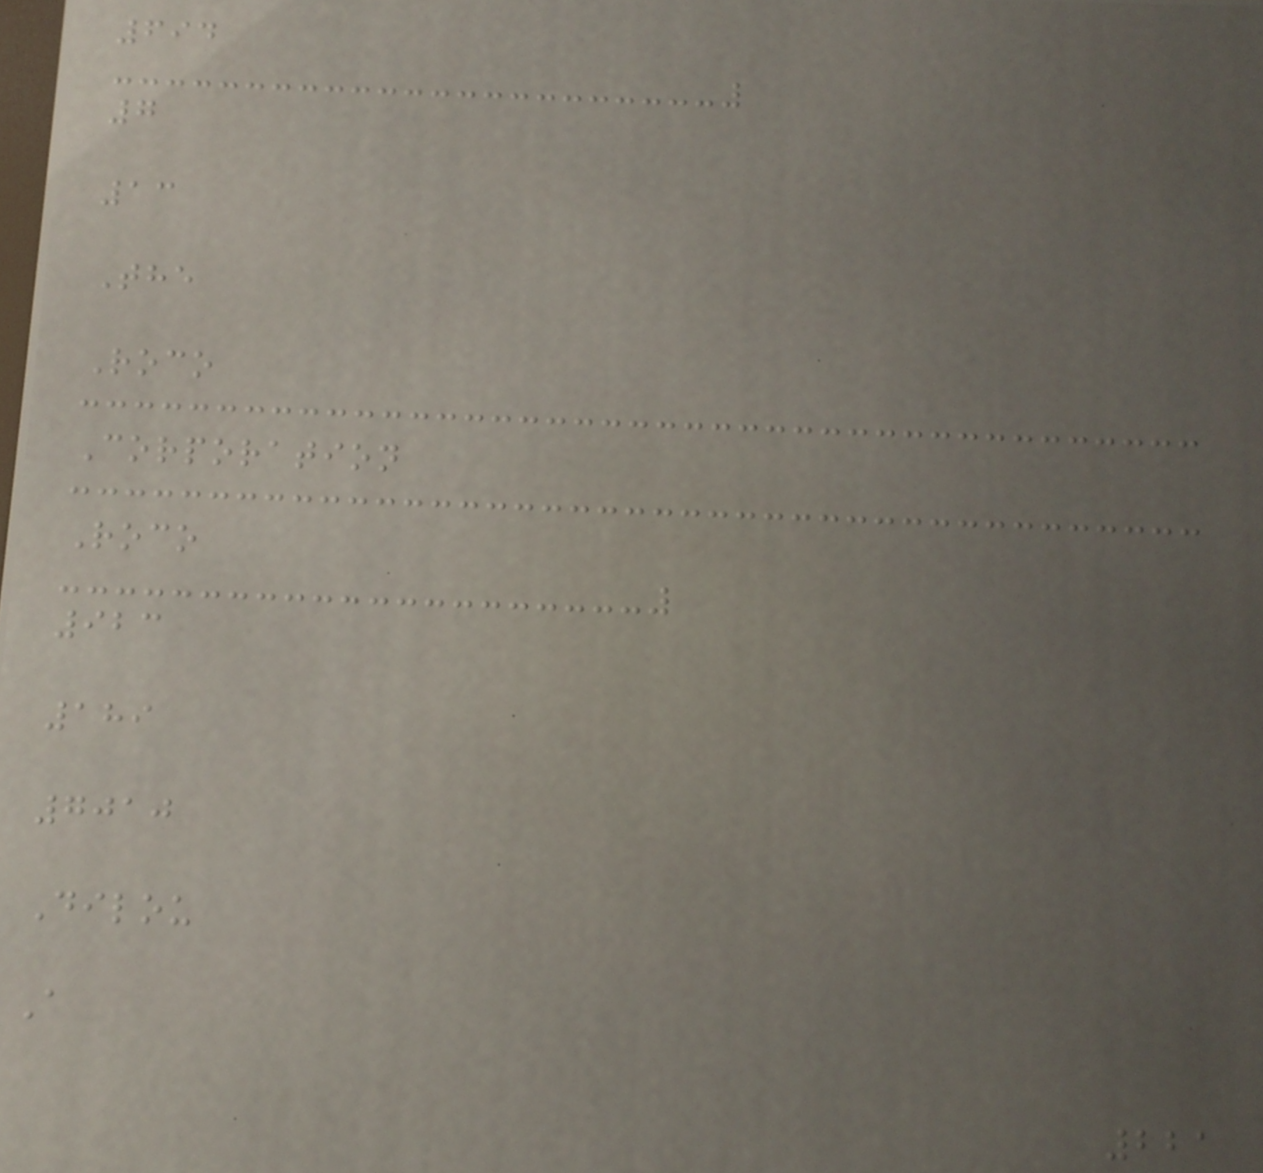694
7
13
The
Roco
Corporation
Roco
923
189
7010
Dilou
A
221
